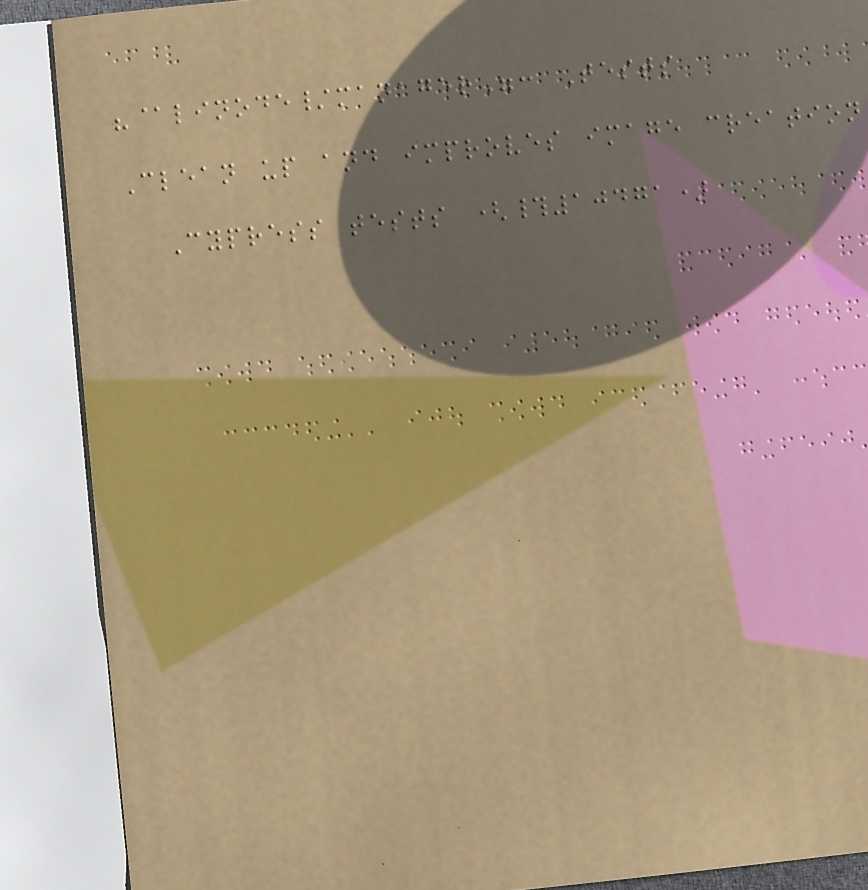"@linode/manager": Tests
Clean up and improves image creation
Cypress tests (#10471)
